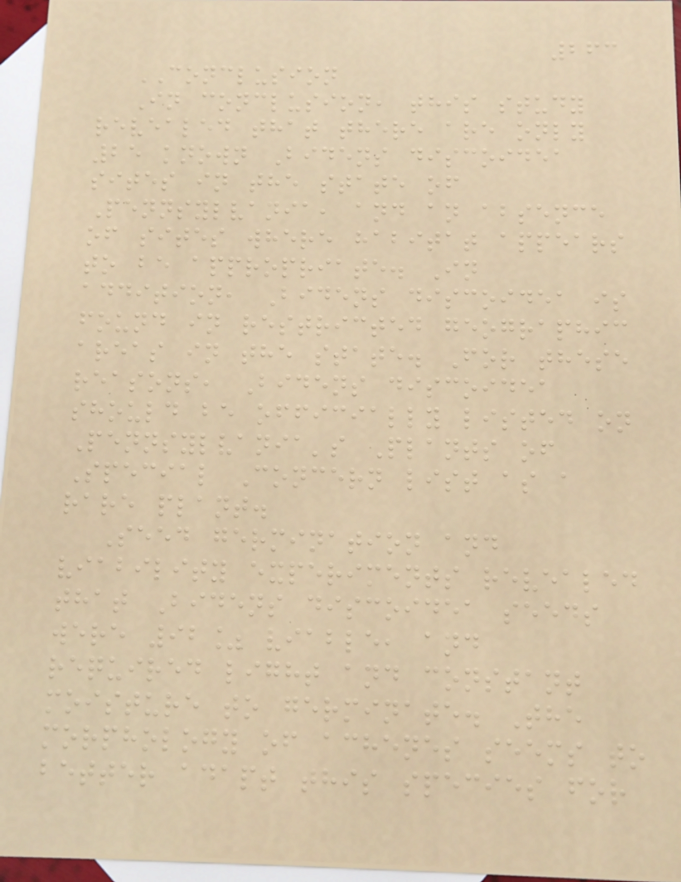263
CONCLUSION
In conclusion, this study
revealed that there are only
25 known Bidens discoidea
sites in the state of
Pennsylvania, and an absence
of sites where habitat appears
to be appropriate. In
addition, Bidens discoidea is
found in restricted geographic
areas in the state. For these
reasons, Bidens discoidea
should be officially listed on
Pennsylvania's Plants of
Special Concern list as a
rare plant.
Seed germination and
viability experiments revealed
that Bidens discoidea seeds
were 92% viable, and
required light and constant
moisture to germinate. The
morphology of achenes seems to
better adapt this species for
